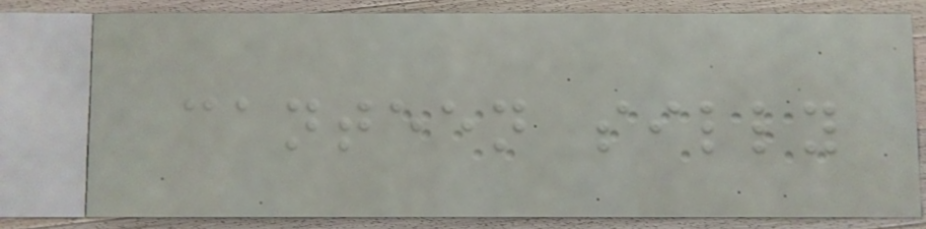canteen silly
